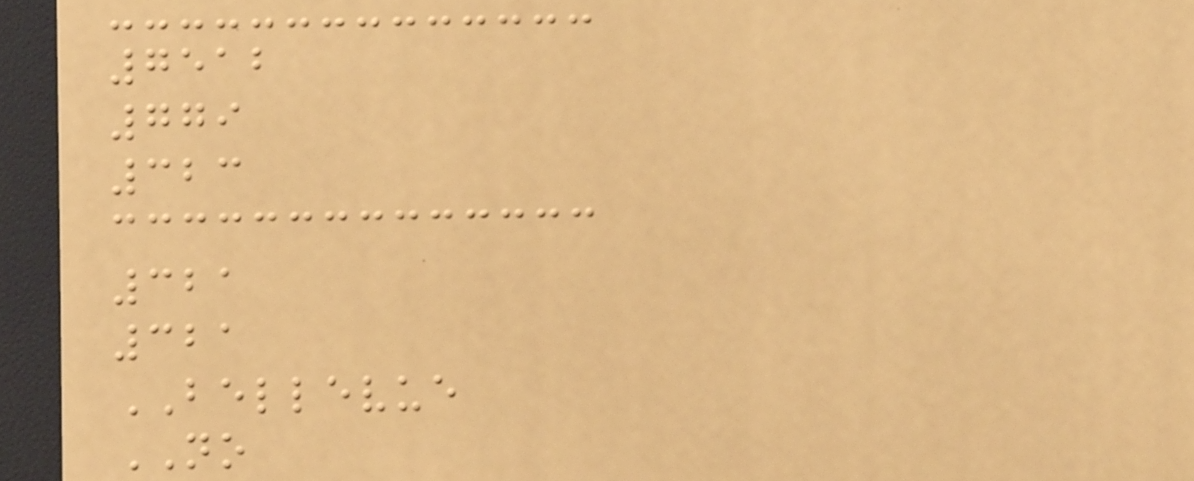7512
779
323
321
321
BELLEVUE
NO
